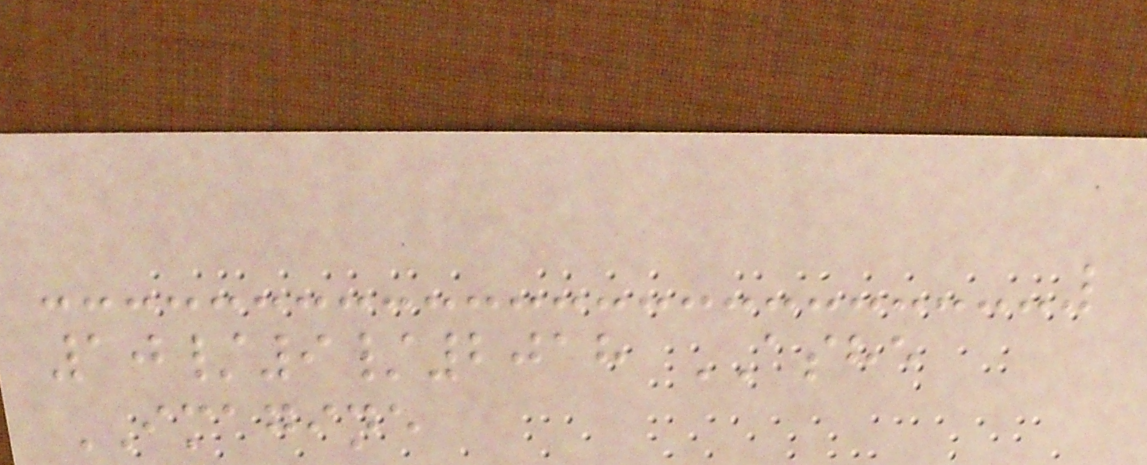10/9/2018 ASHE
IMAGINE
